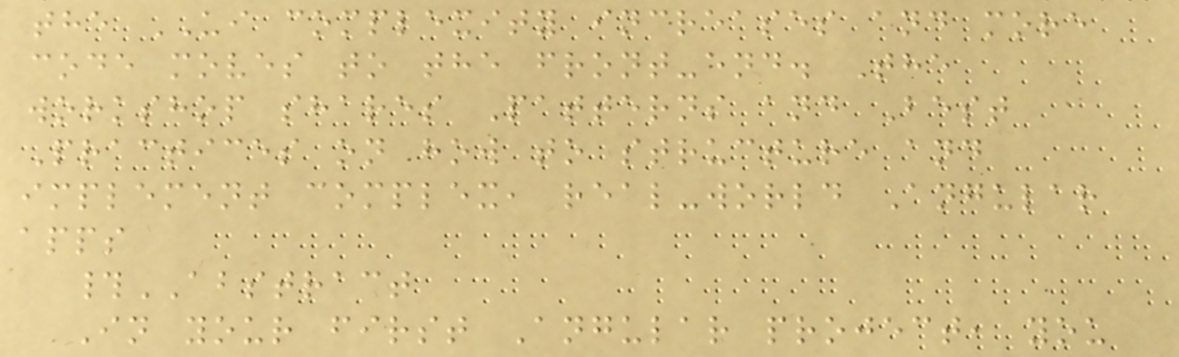the UI complexity increases and more
code moves to the front-end. The
workshop shares Patterns and Best
Practices on how to structure and
implement complex, real-world Angular
apps
#ABSTRACT
In your first Angular project, you
